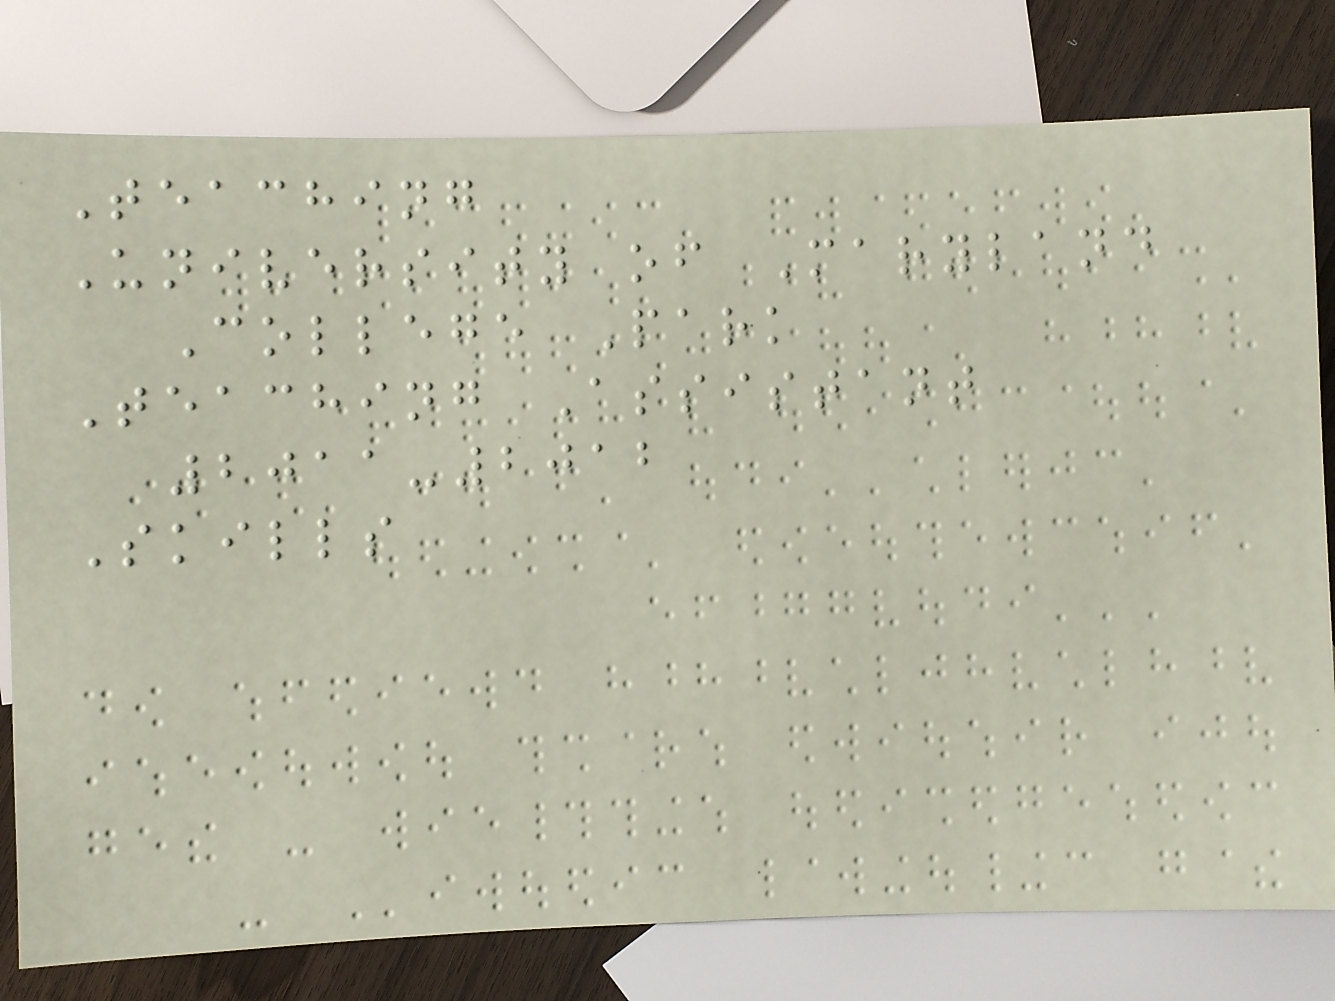Teaching
University of Maryland
College Park
Teaching Assistant
2011-2012
Skills
